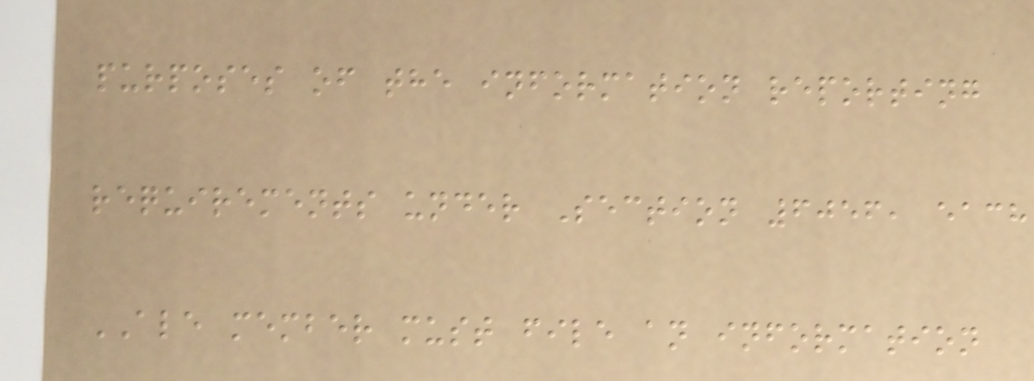purposes of the information reporting
requirements under Section 6056, each
ALE member must file an information
